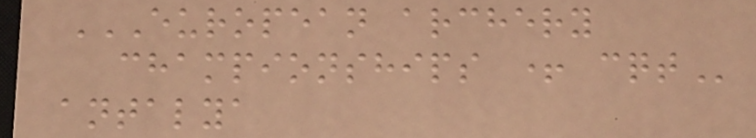EUROPEAN ARCHERY
CHAMPIONSHIPS + CQT
antalya
